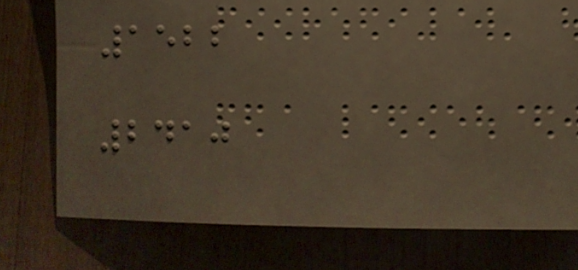1522
2410
